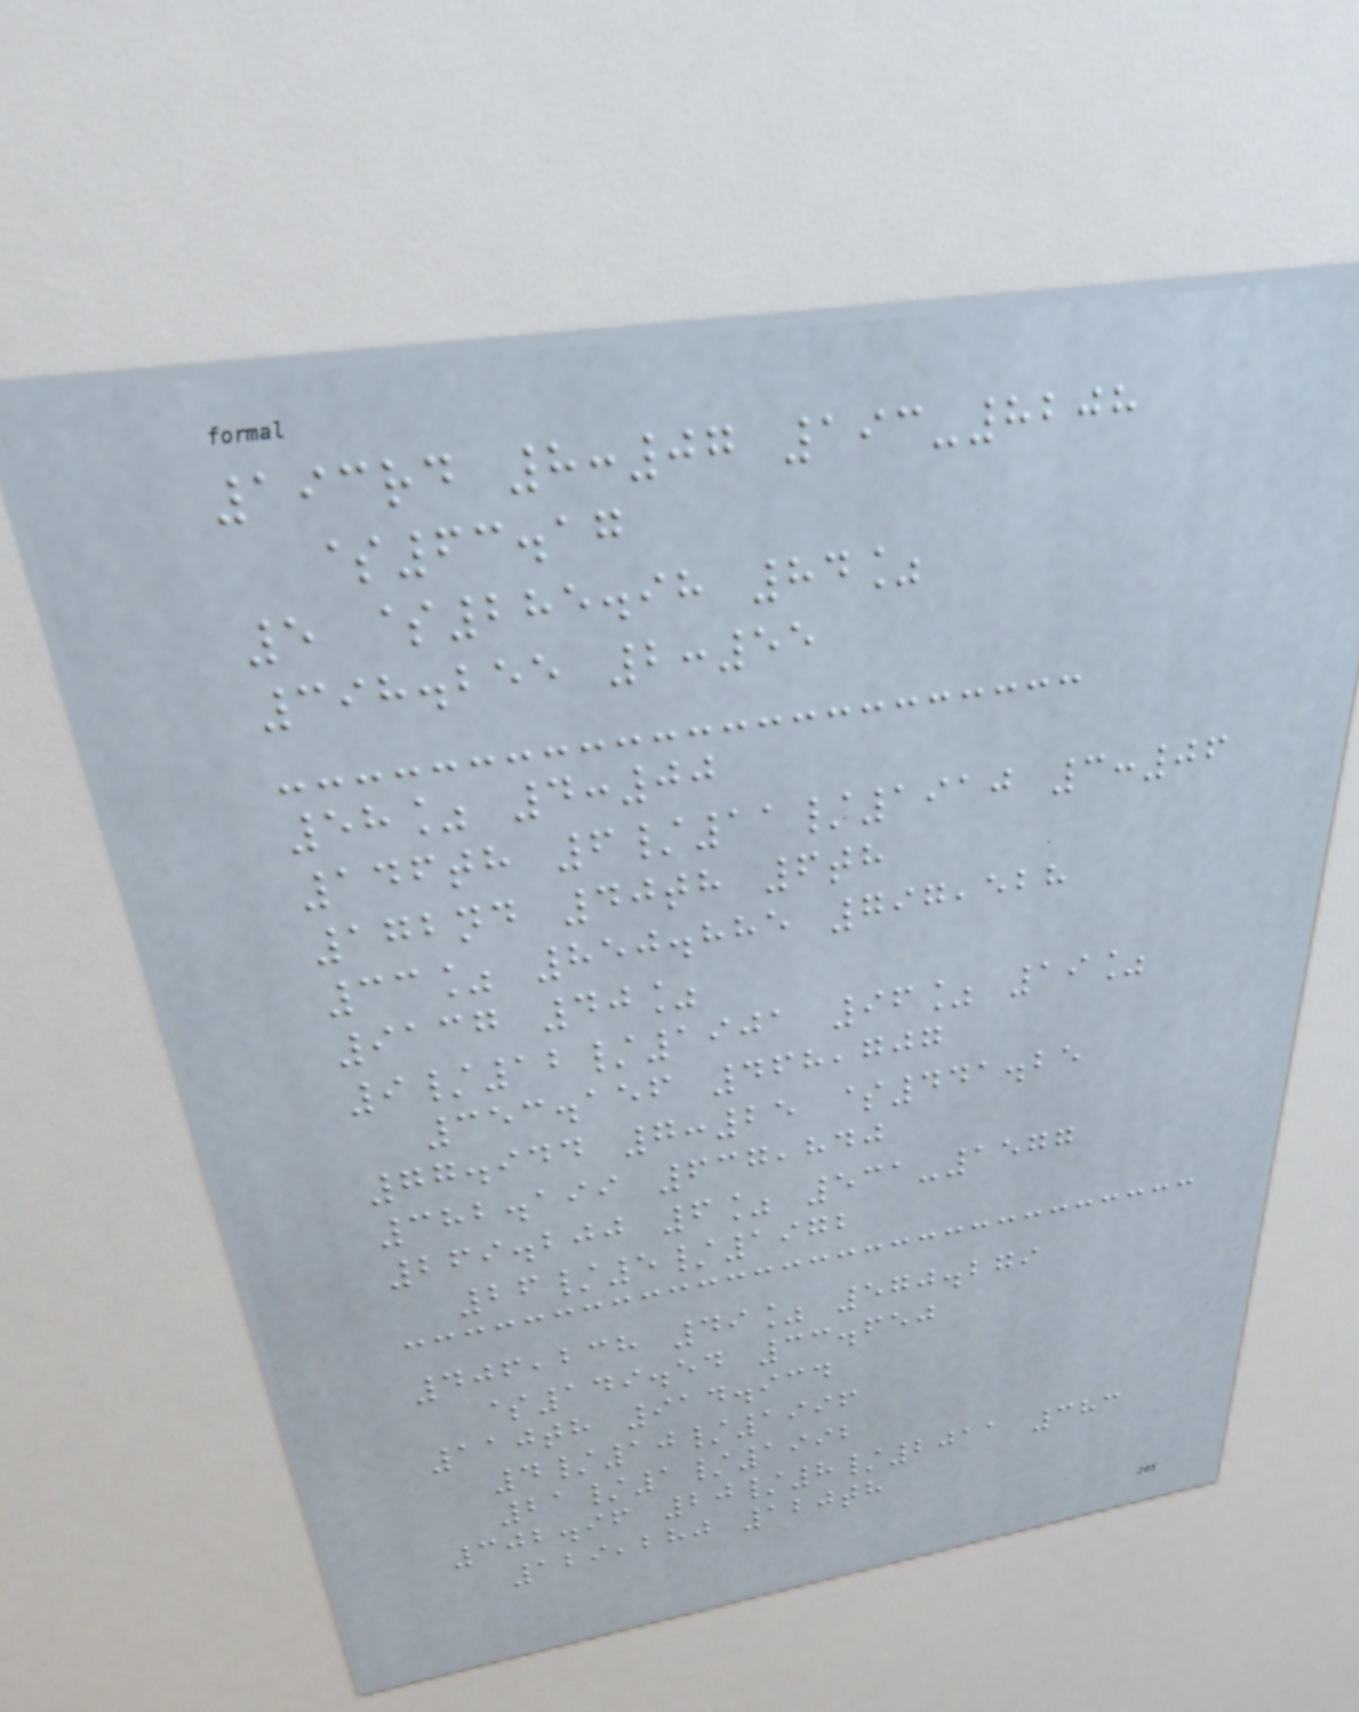193rd 8:07 193-8208
$63.17
5 $285.98 84%
398.255 2:55
58% 4:00
146th 6/11/1910 3:06
172nd 40th 6th
33% 850.885 797,528
9137 40%
9/12/1901 96% 19%
353.156 468,707
77.944 7:25 $441.25
382.199 637,840
269.200 6% 531-1577
26/5/1972
406,238 49% 570.279
$149.54 33.650
110th 914.934
4/10/1996
21/1/1992
302.96 20/8/2011 383
129,280 120th
